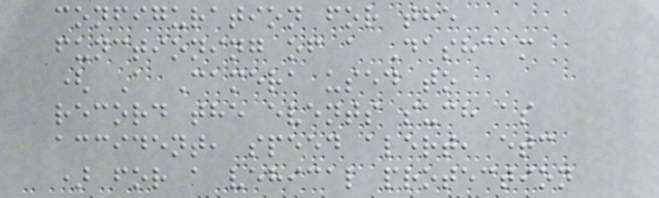configuration for the
functioning of a Dashcam
( A Camera used to
record the events such as
accident, speed alert, etc
) for a vehical protection
